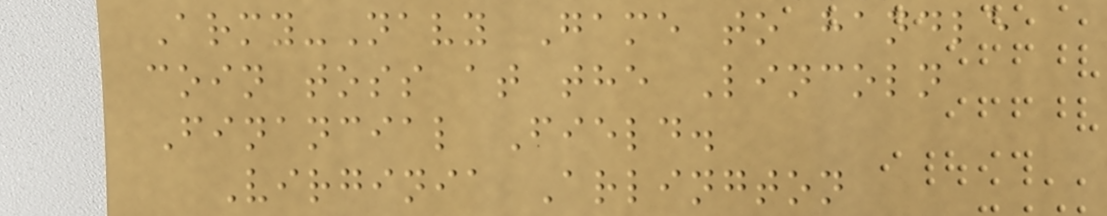Army-Navy Game to handle
coin toss at the Lincoln
Financial Field.
Virginia Arlington
